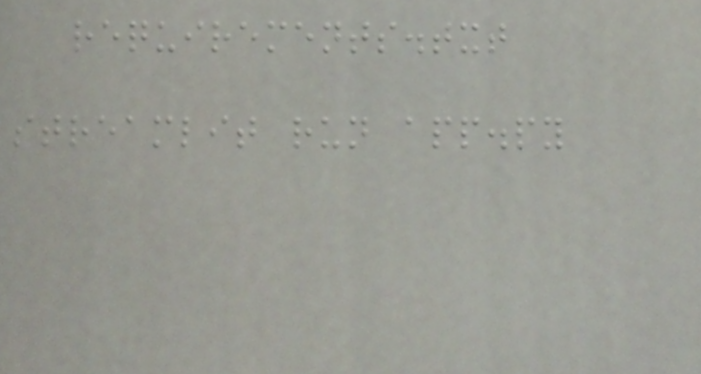requirements.txt
streamlit run app.py
